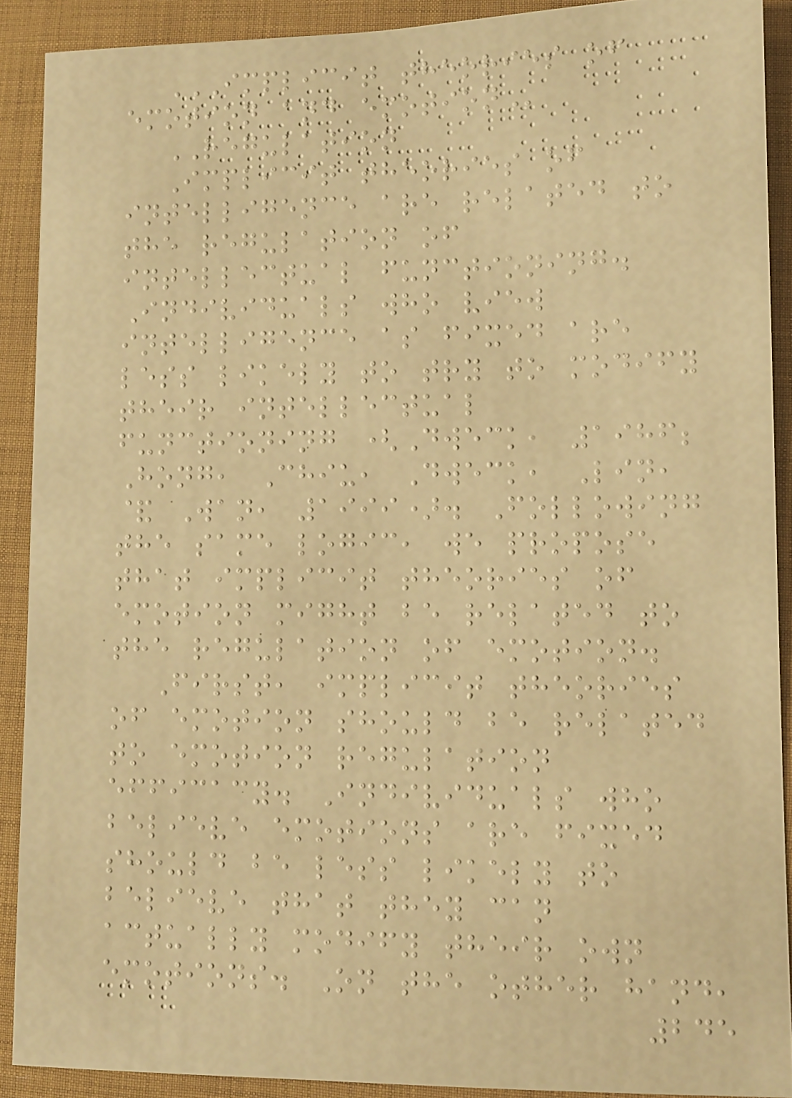IMPLICIT THEORIES OF
EMOTION AND EMOTION
REGULATION
Implicit theories of
intelligence are related to
the regulation of
intellectual functioning.
Individuals who view
intelligence as fixed are
less likely to try to modify
their intellectual
functioning (Dweck, 1986;
Hong, Chiu, Dweck, Lin,
& Wan, 1999). Following
the same logic, we propose
that implicit theories of
emotion might be related to
the regulation of emotion.
First, implicit theories
of emotion should be related
to emotion regulation
efficacy. Individuals who
believe emotions are fixed
should be less likely to
believe that they can
actually modify their own
emotions. On the other hand,
245
